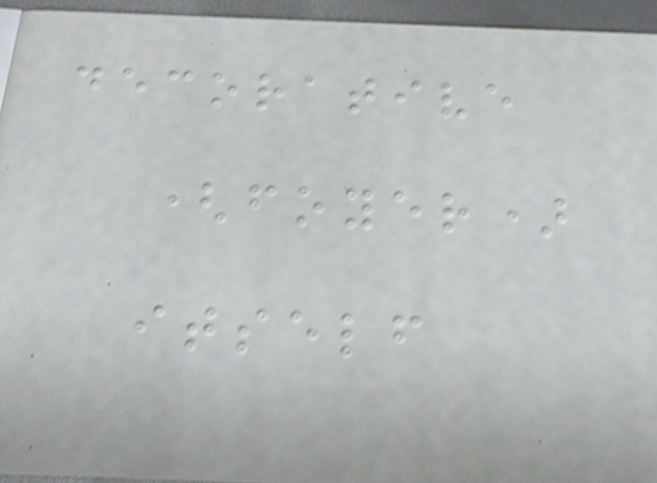decorative
(foyer)
itself
